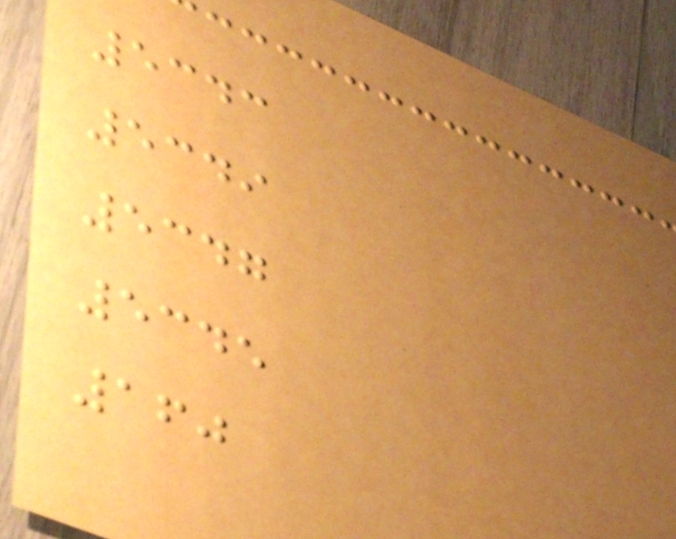5343
5349
5347
5345
160
